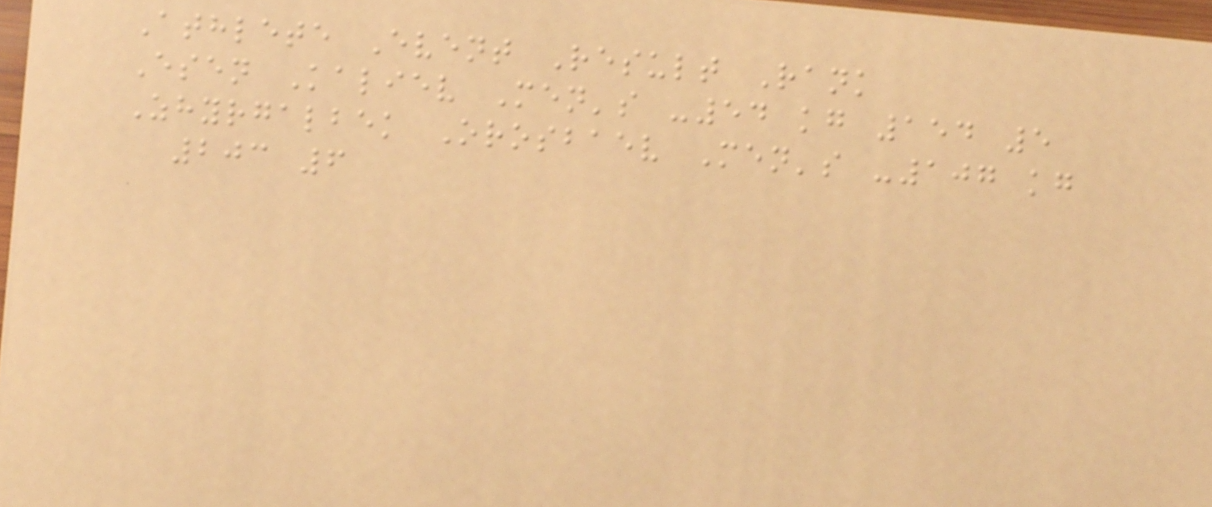Athlete Event Result Rank
Esen Kaliev Men's -54 kg 154 5
Zhyrgalbek Orosbaev Men's -107 kg
203 6
